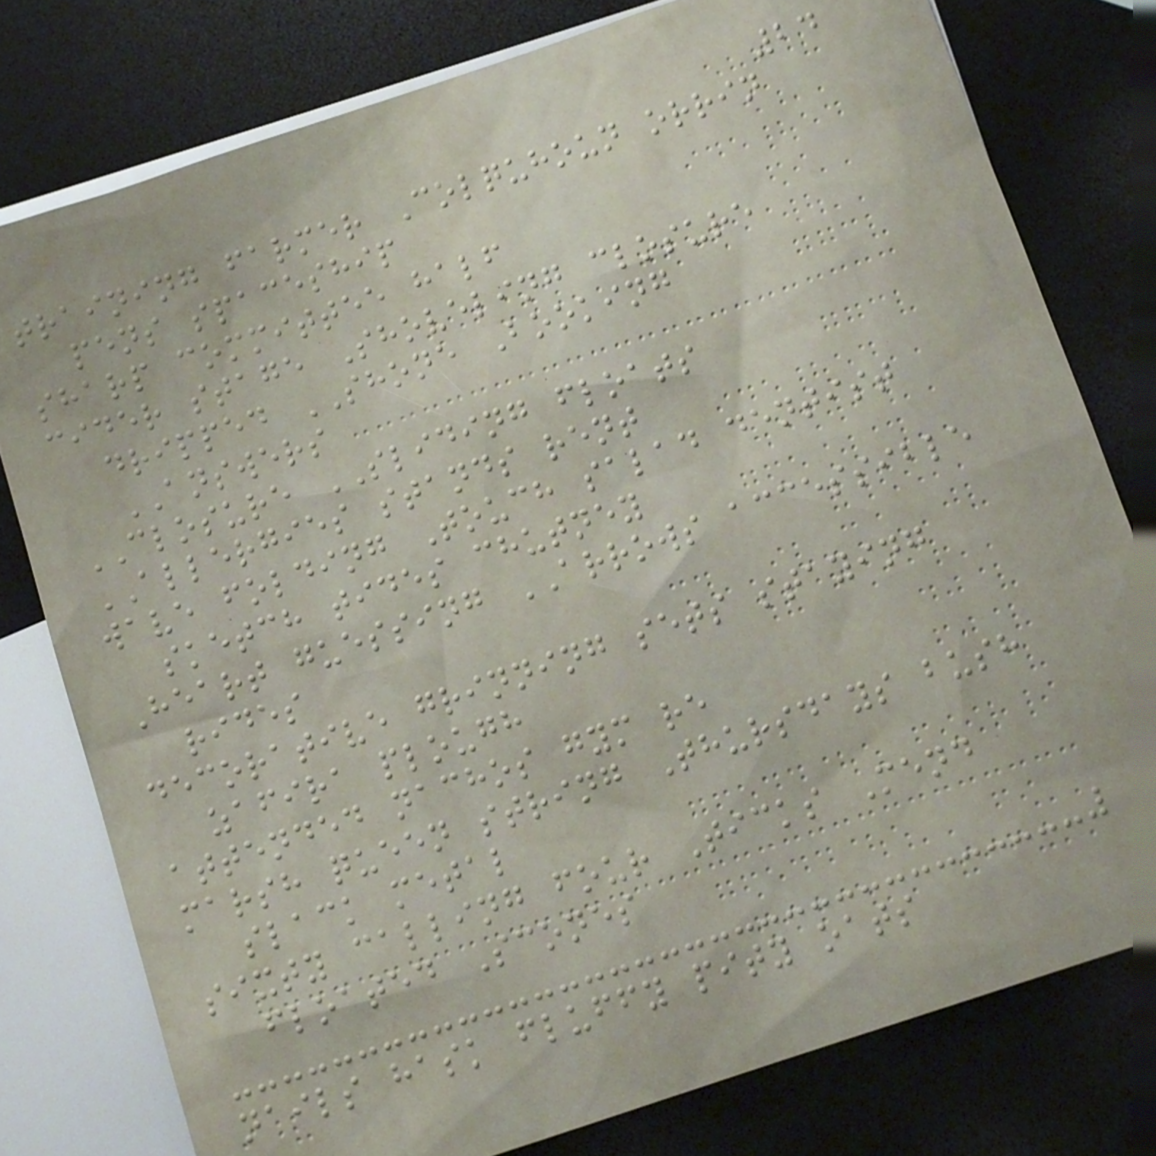24
training farmer Colquhoun orrin
pens spaceship
sharp committee half
cider stage Shoveling closure
dripped SHONE Booking
ANSWERS
CLOSURE SLIDING floats
ALLERGIES stands rent
wave folding Touch salad dentist
sketch tides chutney
Heart guessing ARROWS accessible
rides
decorative grinning sets staying
zafira plough
attended nachos gym re
marsh queen string Thursdays bush
slack metal
sixty calling four Ticks Mend
floated Scones
nails hask fluffy pity oats
